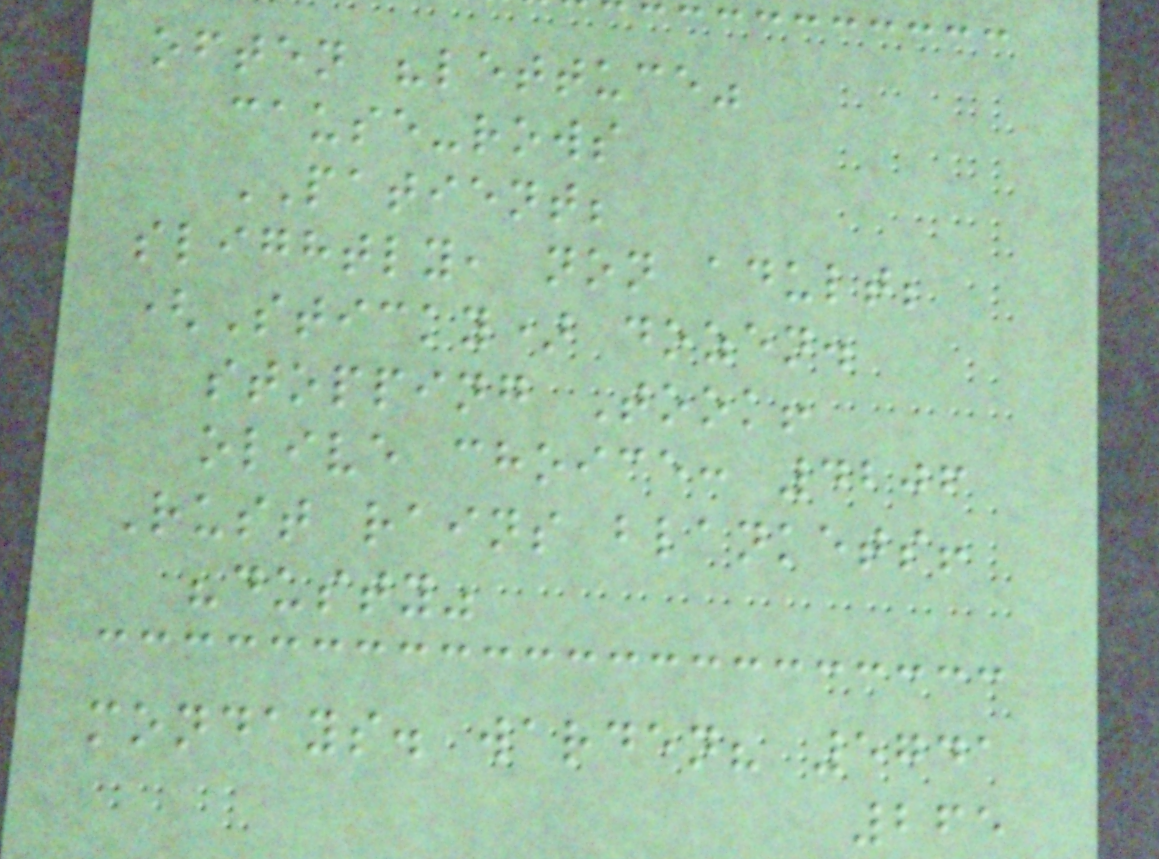often "lettuce"
cause-rows
PATIENT;
slightly, non adult;
(Sticky) dozen.
stopping Took!
olive choice: 4206
Rust rains blankets!
"dusty"
mondays. warden? 5741
265
